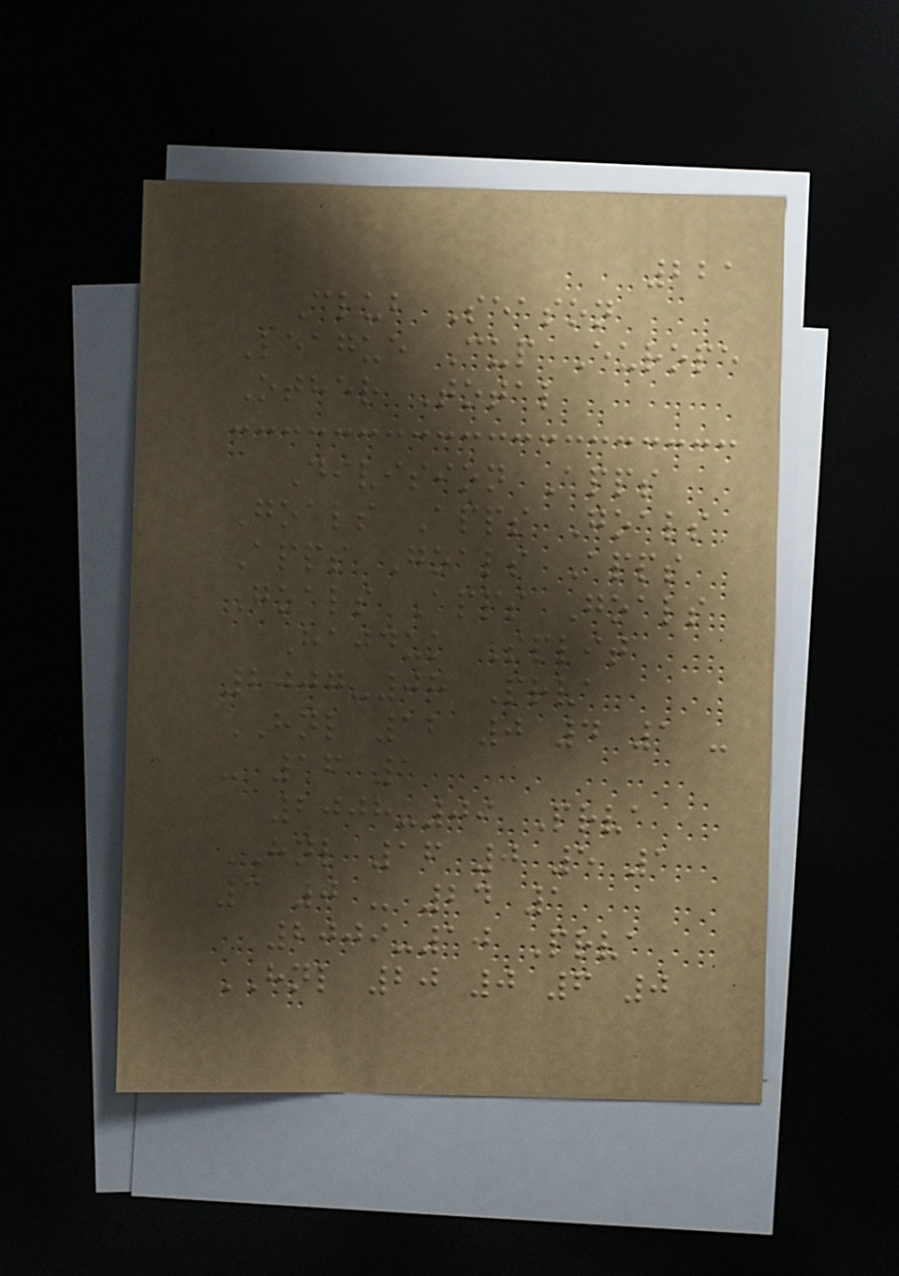221
Club Season
League Cup Europe
Other Total
Division Apps
Goals Apps Goals
Apps Goals Apps
Goals Apps Goals
Hajduk Split
2007-08 Prva
HNL 12 0 4 1 -
- 16 1
2008-09 Prva
HNL 16 0 5 1
3 0 - 24 1
2009-10 Prva
HNL 20 0 6 0
